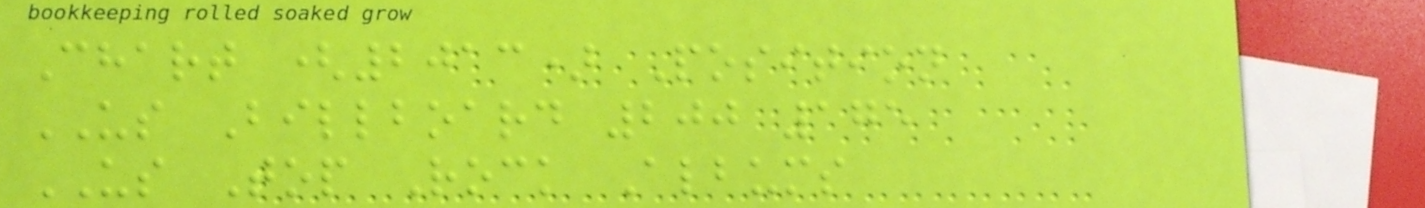Chart (2013) Position
US Billboard 200 175
US Top Rock Albums
